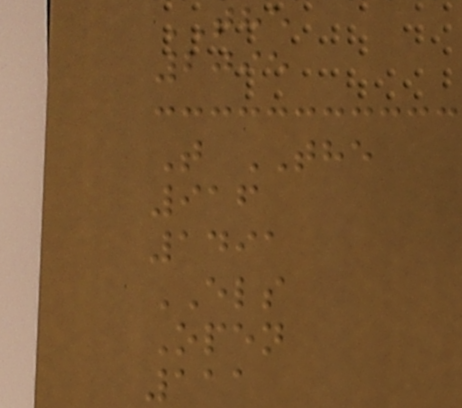THE
2095
T THE
916
1491
ELS
Open
111
